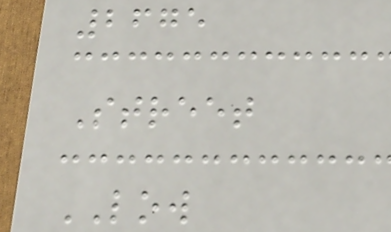2675
Street
LOW
